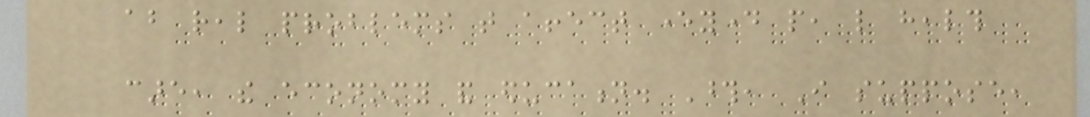about real problems that affect everyday people, like health
care, the economy and education. Those, I suppose,
